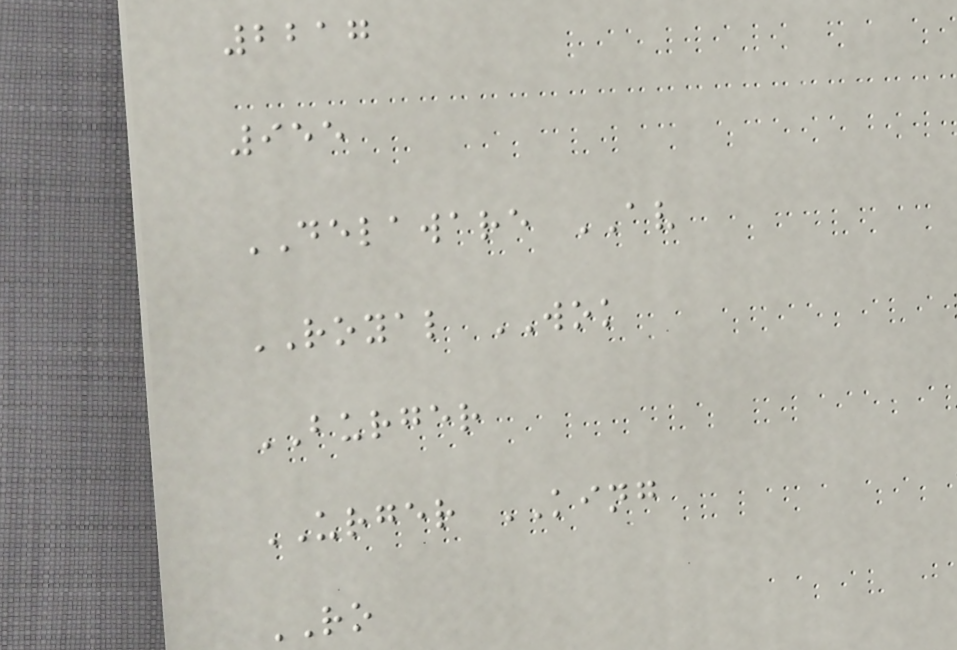2217
955
DELAWARE AV
ROYAL WOK
BURGER
URGER KING
RO
